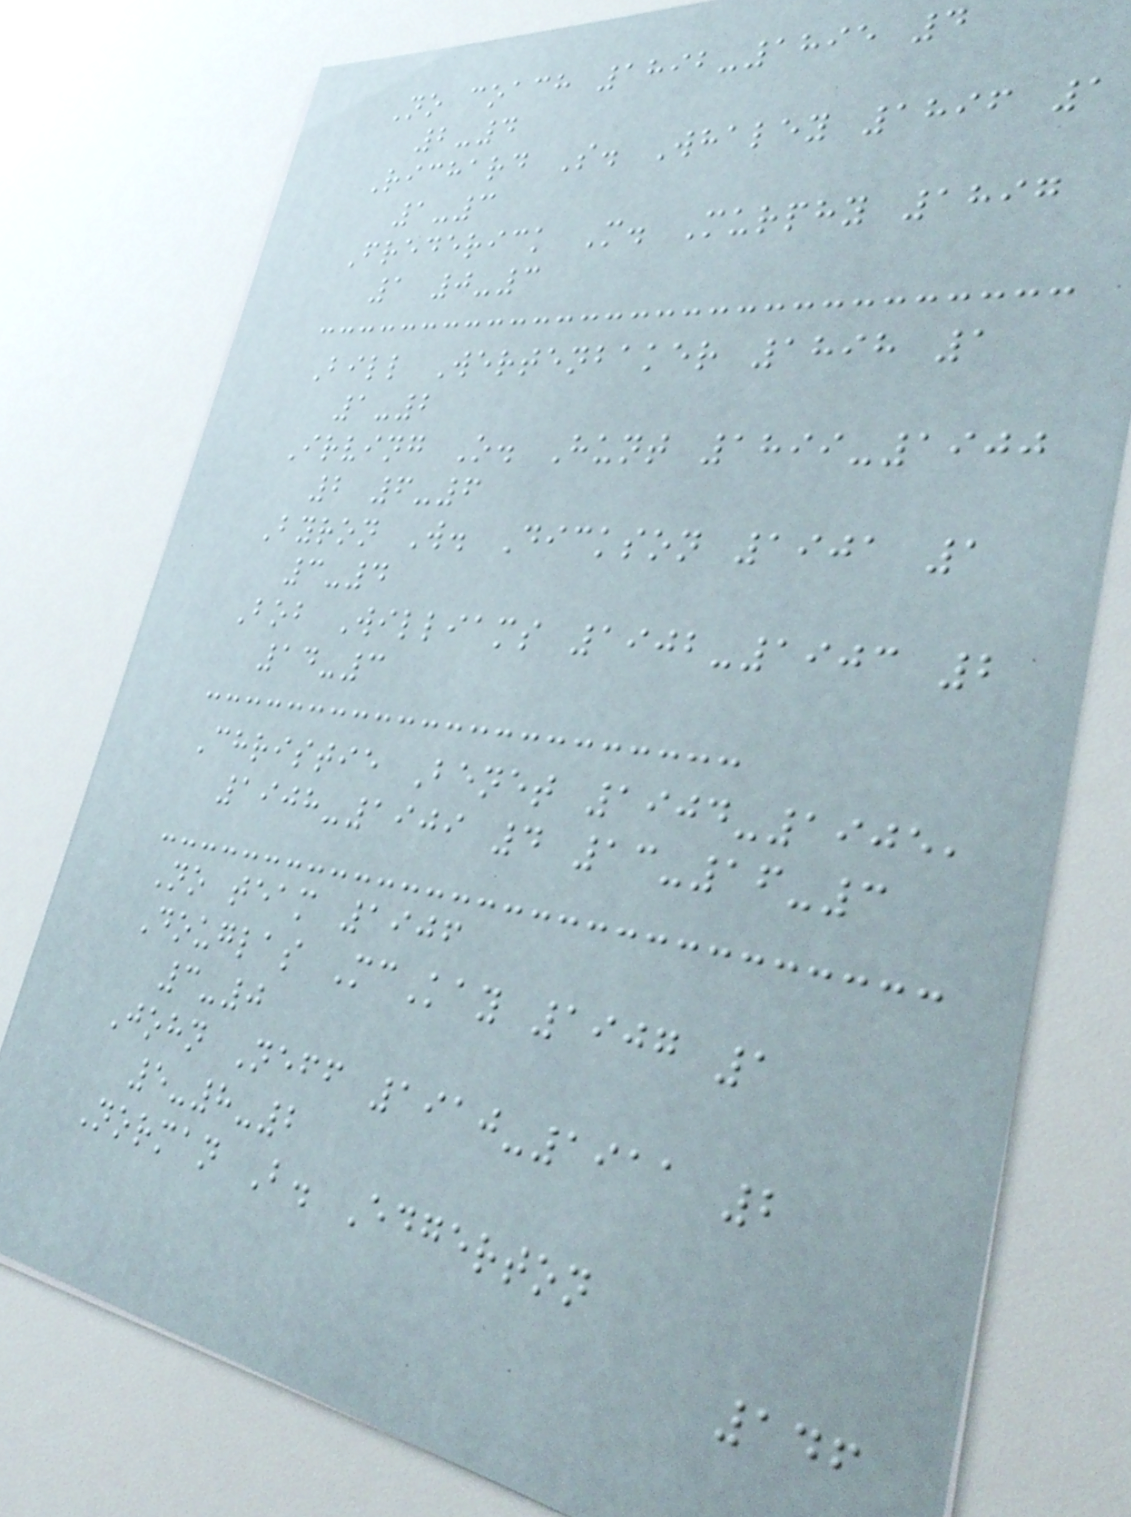No coach 1892-1895 4
2-4
Richard S. Whaley 1896 1
1-3
Frederick M. Murphy 1897
1 0-3
Bill Wertenbaker 1898 1
1-2
Irving O. Hunt 1899-1900
2 6-6
Byron W. Dickson 1901 1
3-4
Bob Williams 1902-1903 2
14-3
Christie Benet 1904-1905,
1908-1909 4 13-16-3
No team 1906
Douglas McKay 1907 1
3-0
John Neff 1910-1911 2
5-8-2
Norman B. Edgerton
146
